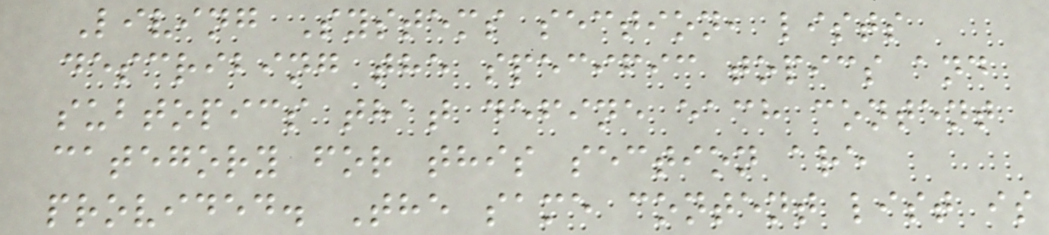Living Systems section, lists
describing the specific topics and
subtopics that define each content
category for this section are
provided. The same content list is
